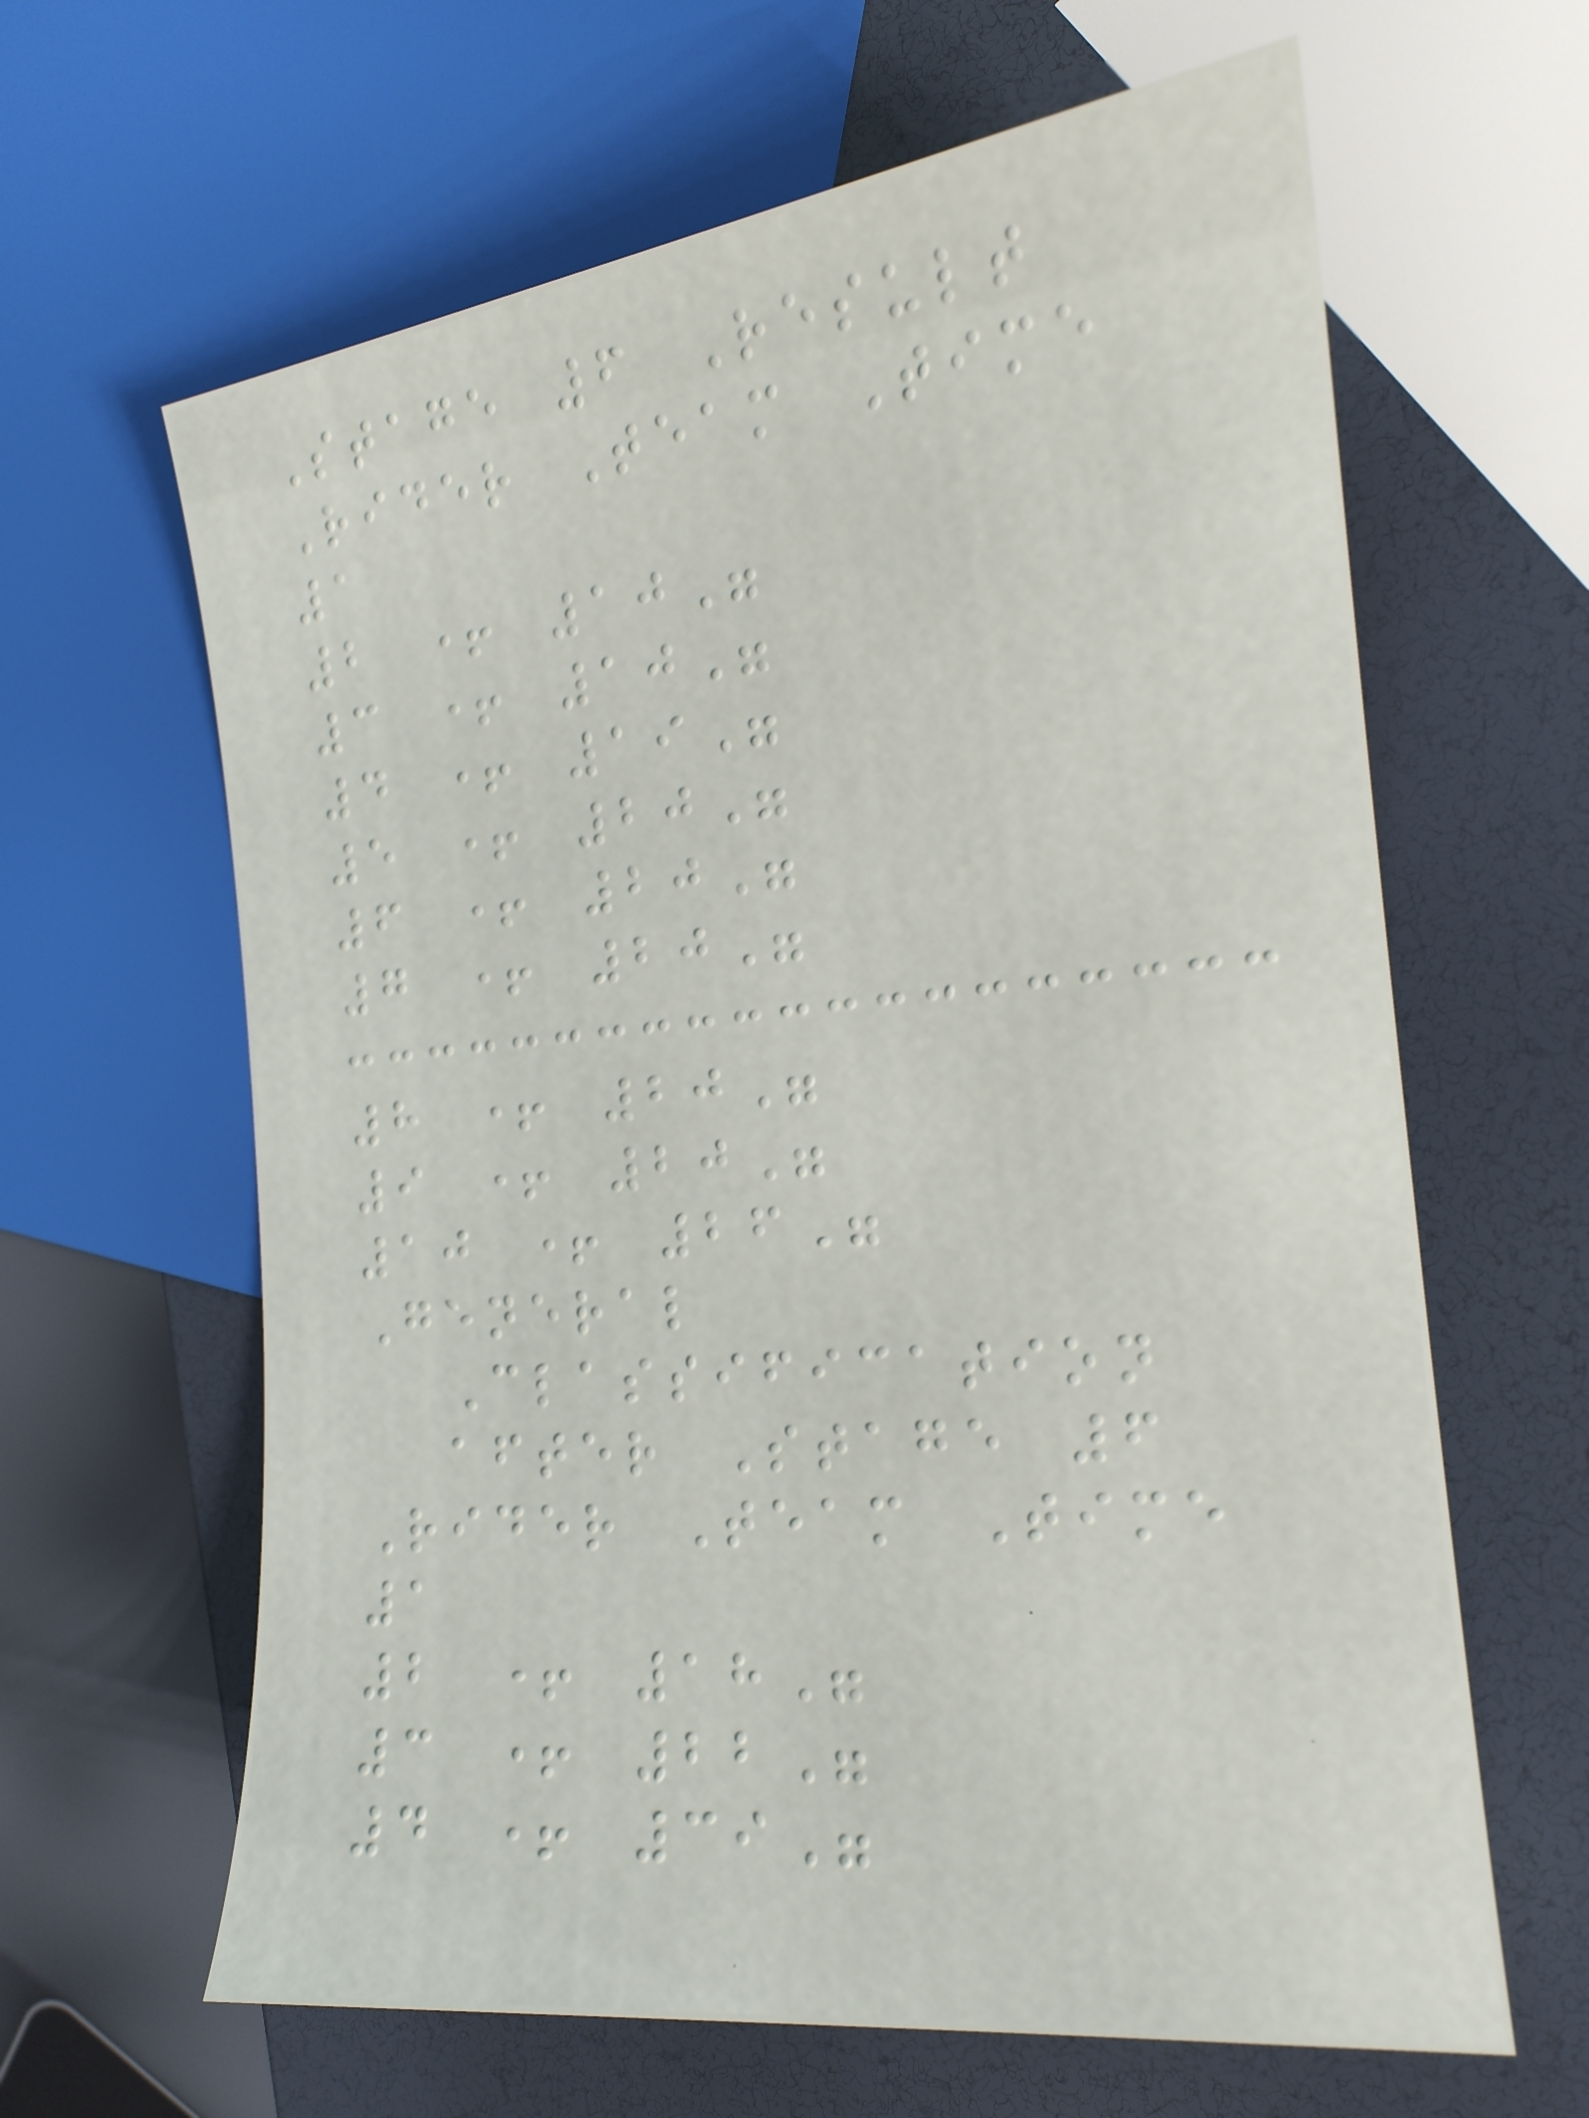Stage 6 Result
Rider Team Time
1
2 + 10"
3 + 10"
4 + 19"
5 + 20"
6 + 20"
7 + 20"
8 + 20"
9 + 20"
10 + 26"
General
Classification
after Stage 6
Rider Team Time
1
2 + 18"
3 + 22"
4 + 39"
